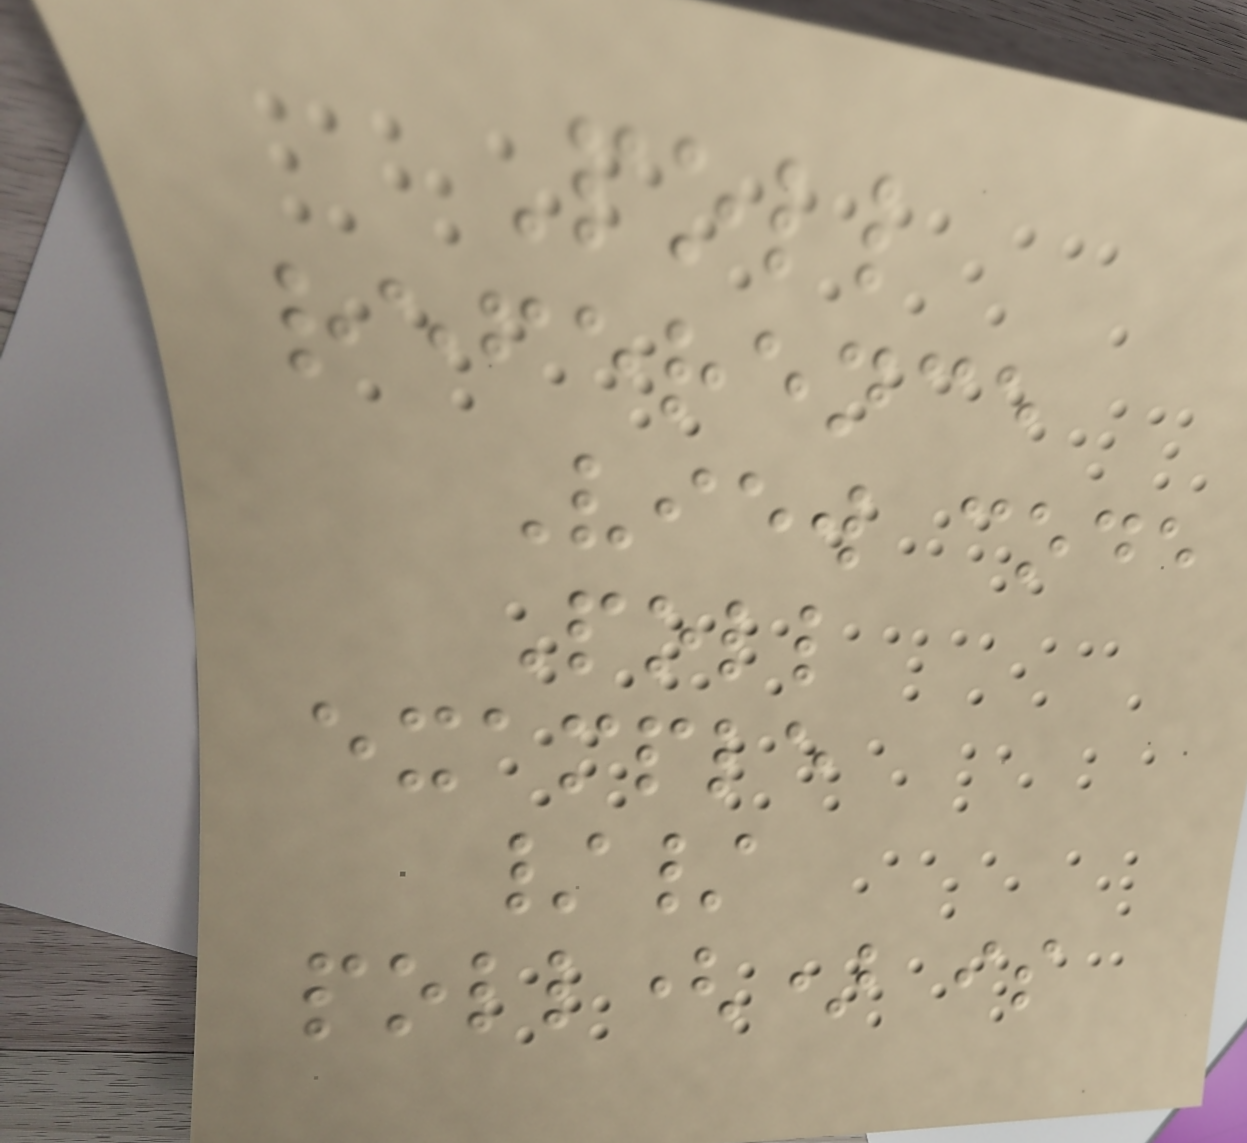Poll
reference
View code
Poll
example
//
poll() is
